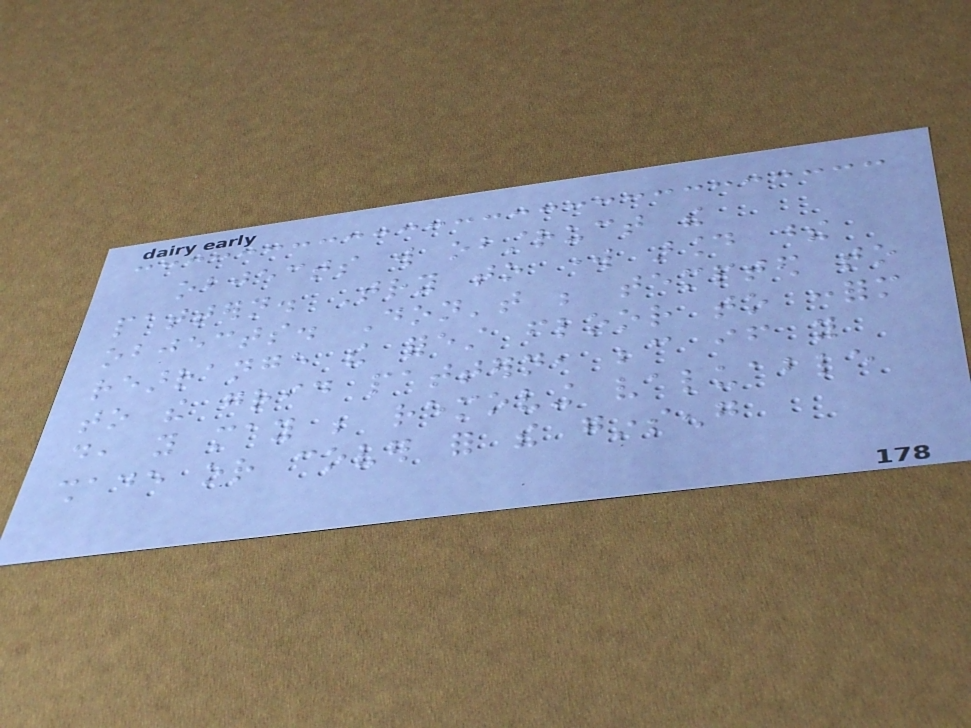objects will obstruct the
pattern. Try to work around these
objects. Don't be tempted to
rearrange the forest floor to conform
to the grid pattern, because if you
do, you may be removing valuable
shade or cover for the ginseng
